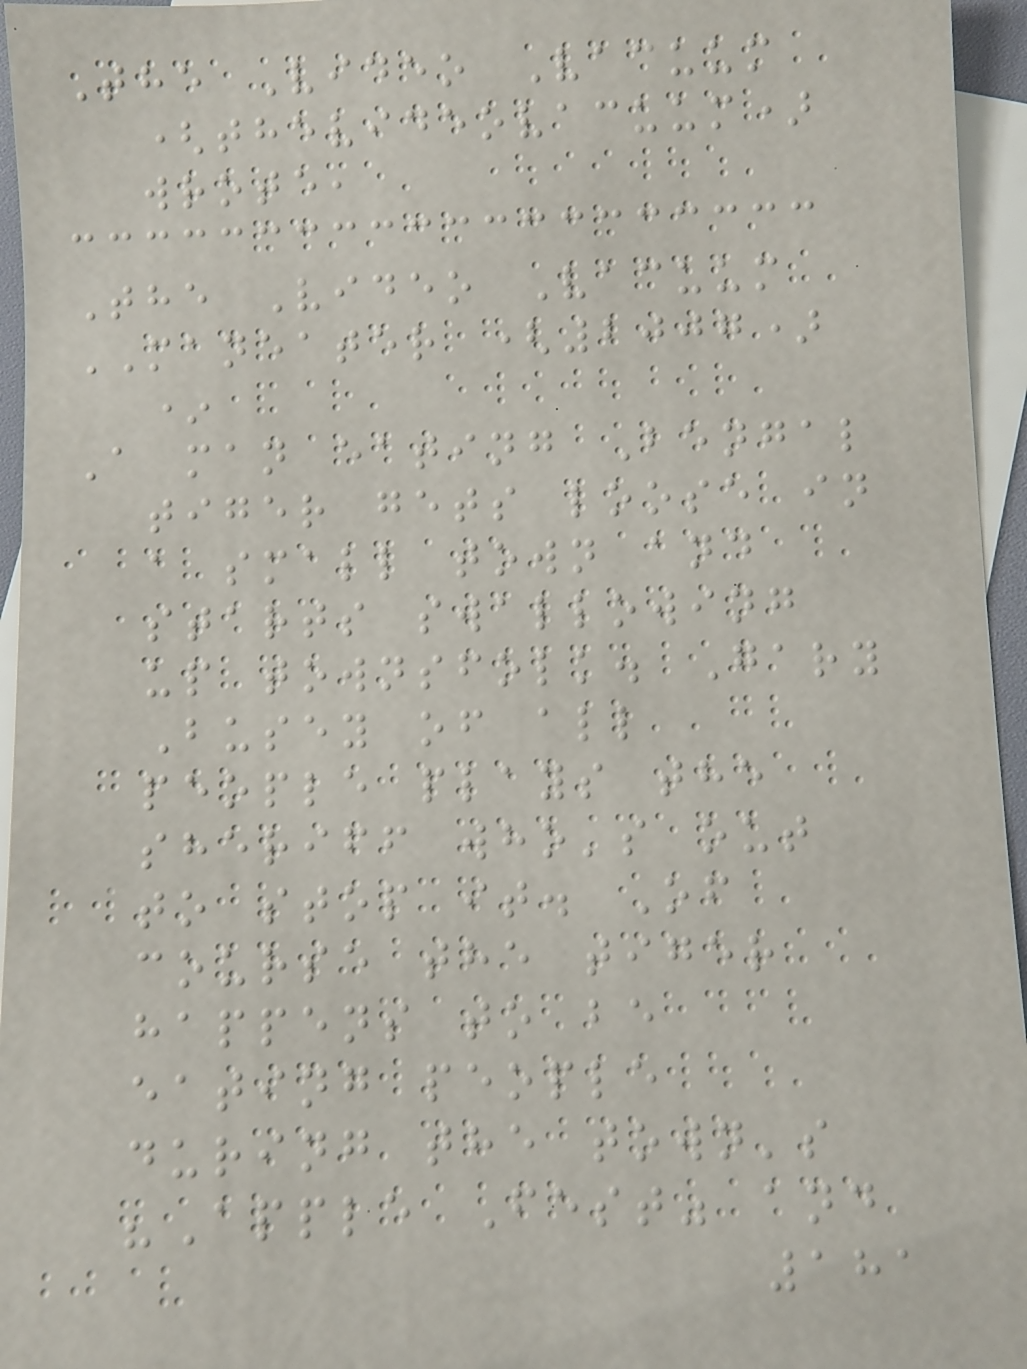The Video Vacuum
(thevideovacuum)
wrote,
The Video Vacuum
MANEATER (2007)
*
A man eating Bengal
tiger gets loose in
a small town and
starts swallowing
up townsfolk. Gary
Busey of all
people plays the
sheriff who's out
to stop it. Of
course the tiger
happens to be
eating people
during the town's
"Apple Fest" and
181
